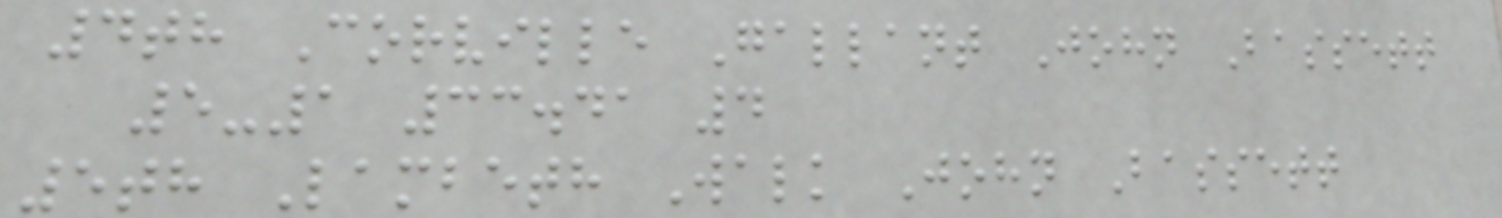4th Corville Gallant John Bassett
5-1 33.41 4
5th Lambeth Walk John Bassett
